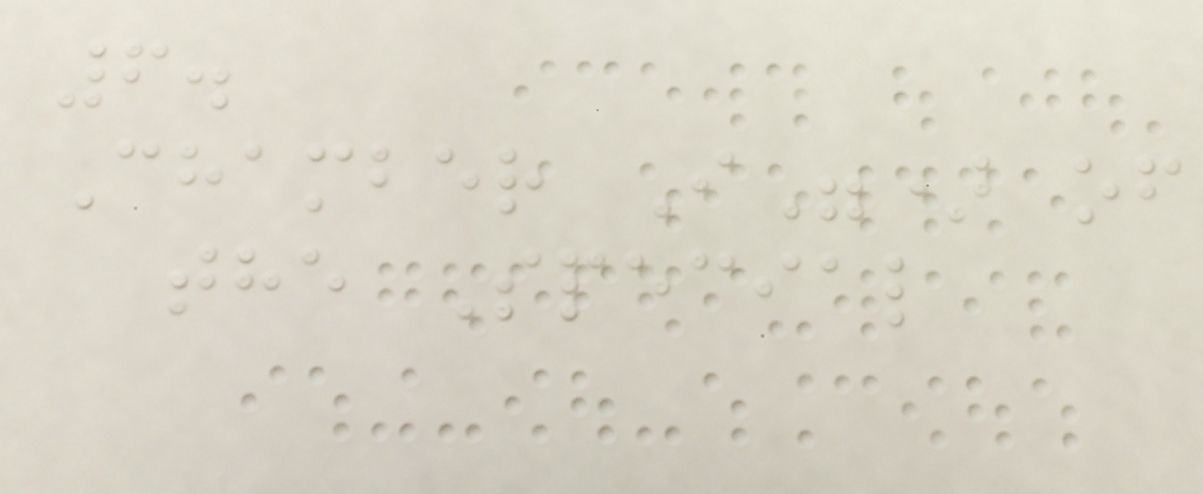6.
Chamber I") of
the Special
